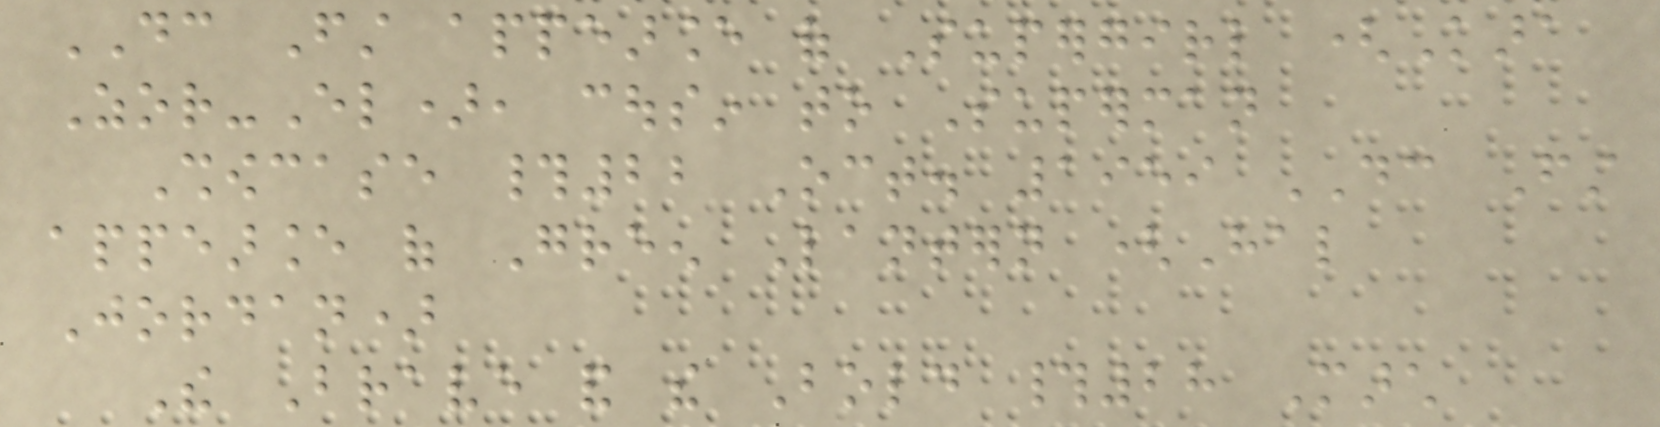DC First appearance of Supergirl (Kara
Zor-El), cousin to Superman
Showcase #22 Oct. 1959 DC First
appearance of Green Lantern (Hal
Jordan)
The Brave and the Bold #28 March
